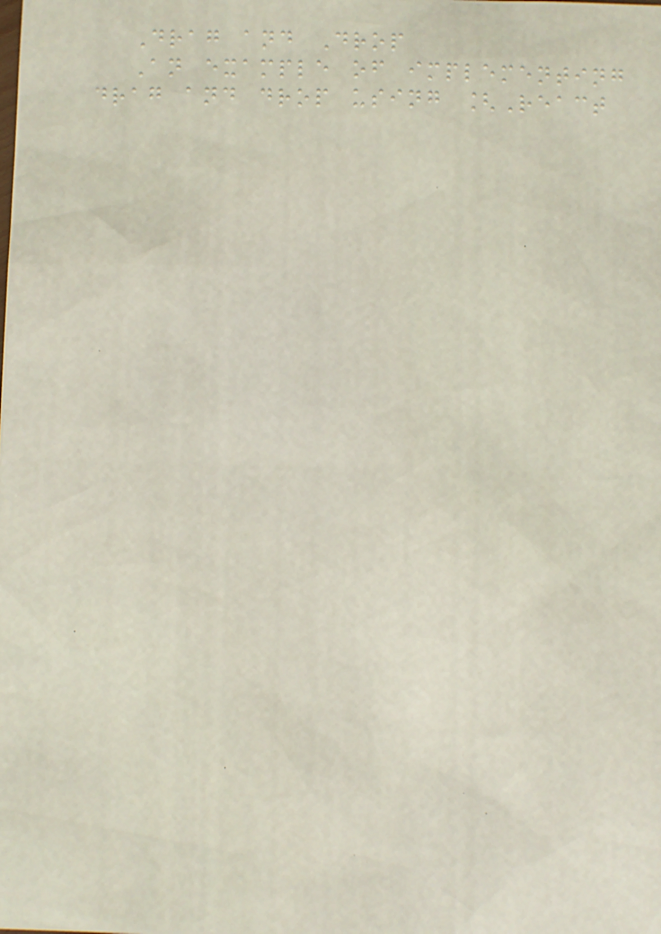Drag and Drop
An example of implementing
drag and drop using [React
